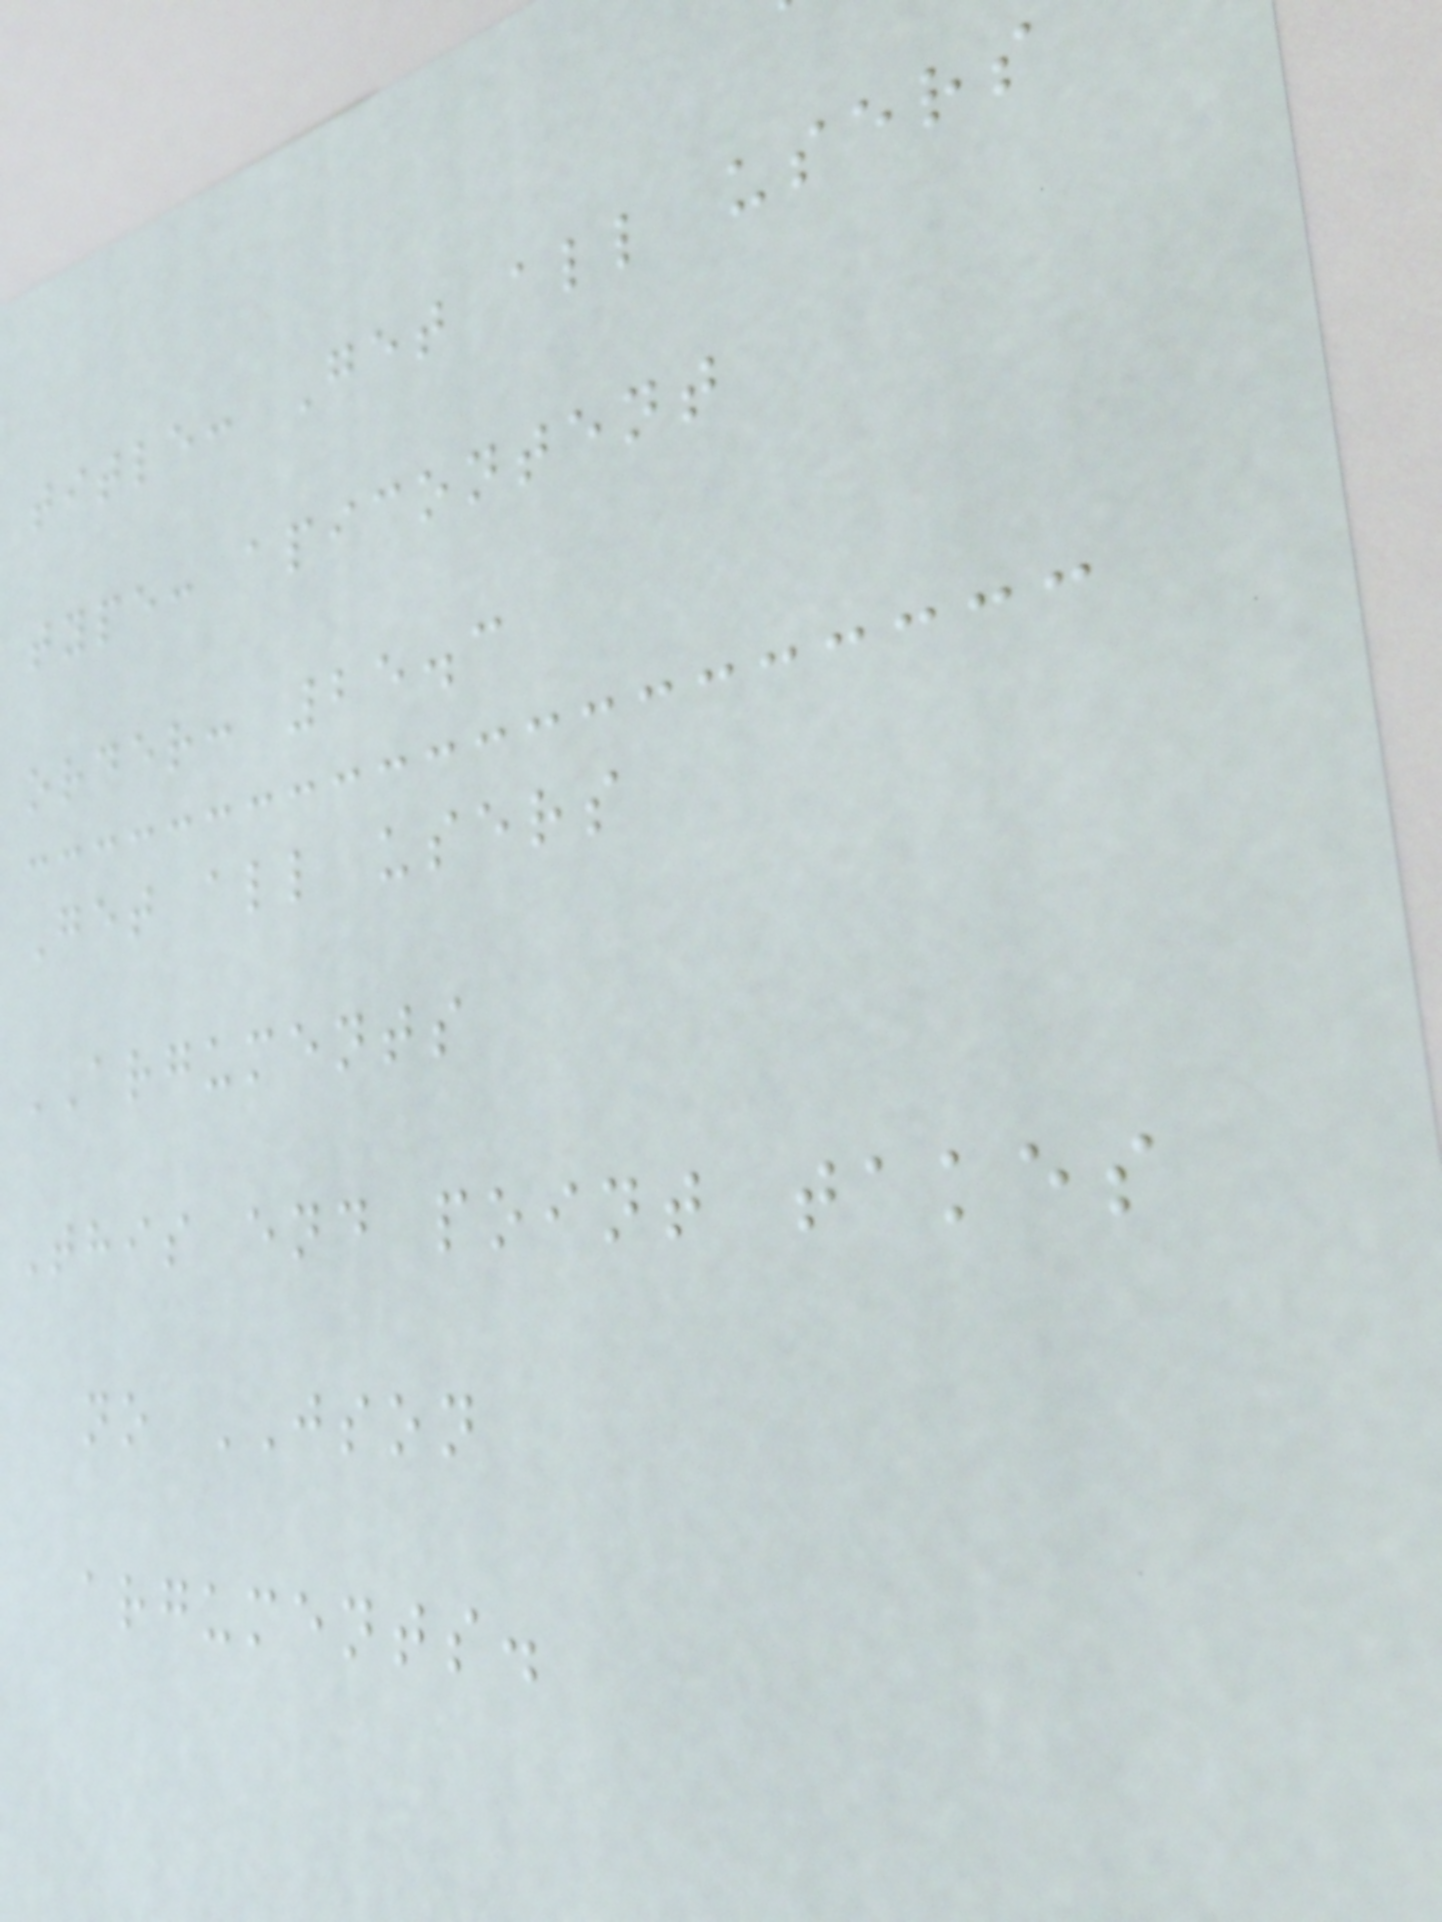title: Get all users
type: apicontent
order: 25.3
Get all users
ARGUMENTS
This end point takes
no JSON
arguments.
